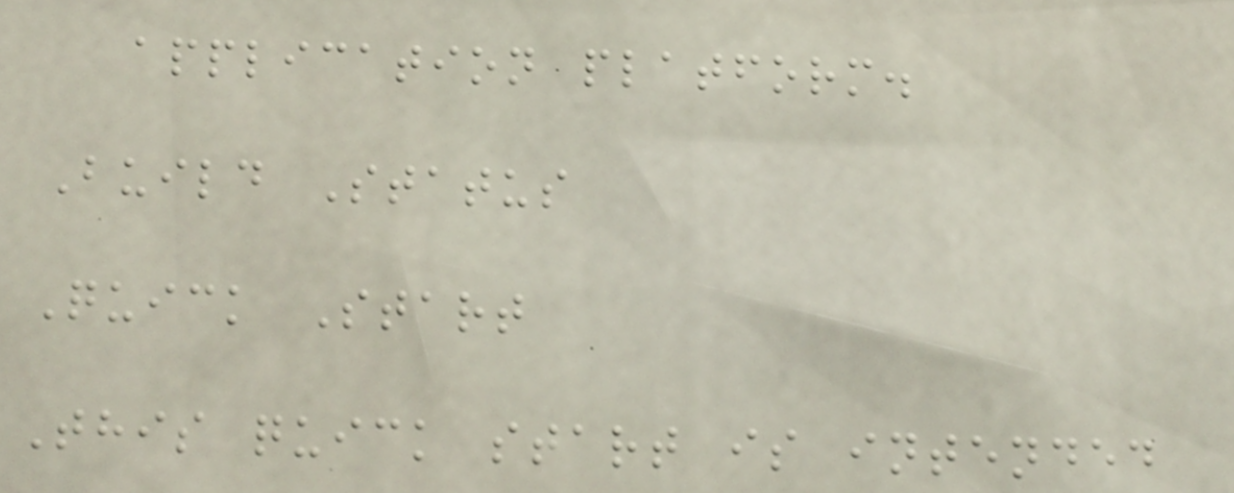application platform.
Build Status
Quick Start
This quick start is intended
